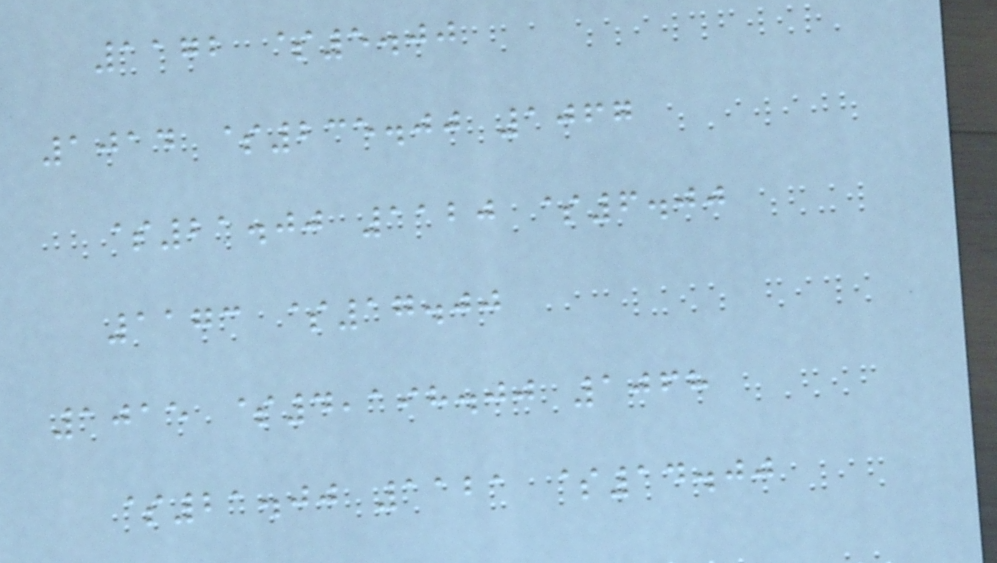1172 $5.00
1014 $235.00 1067
$21.00 1120 $6.00
1173 $17.00
1015 $4,198.00 1068
$21.00 1121 $14.00
